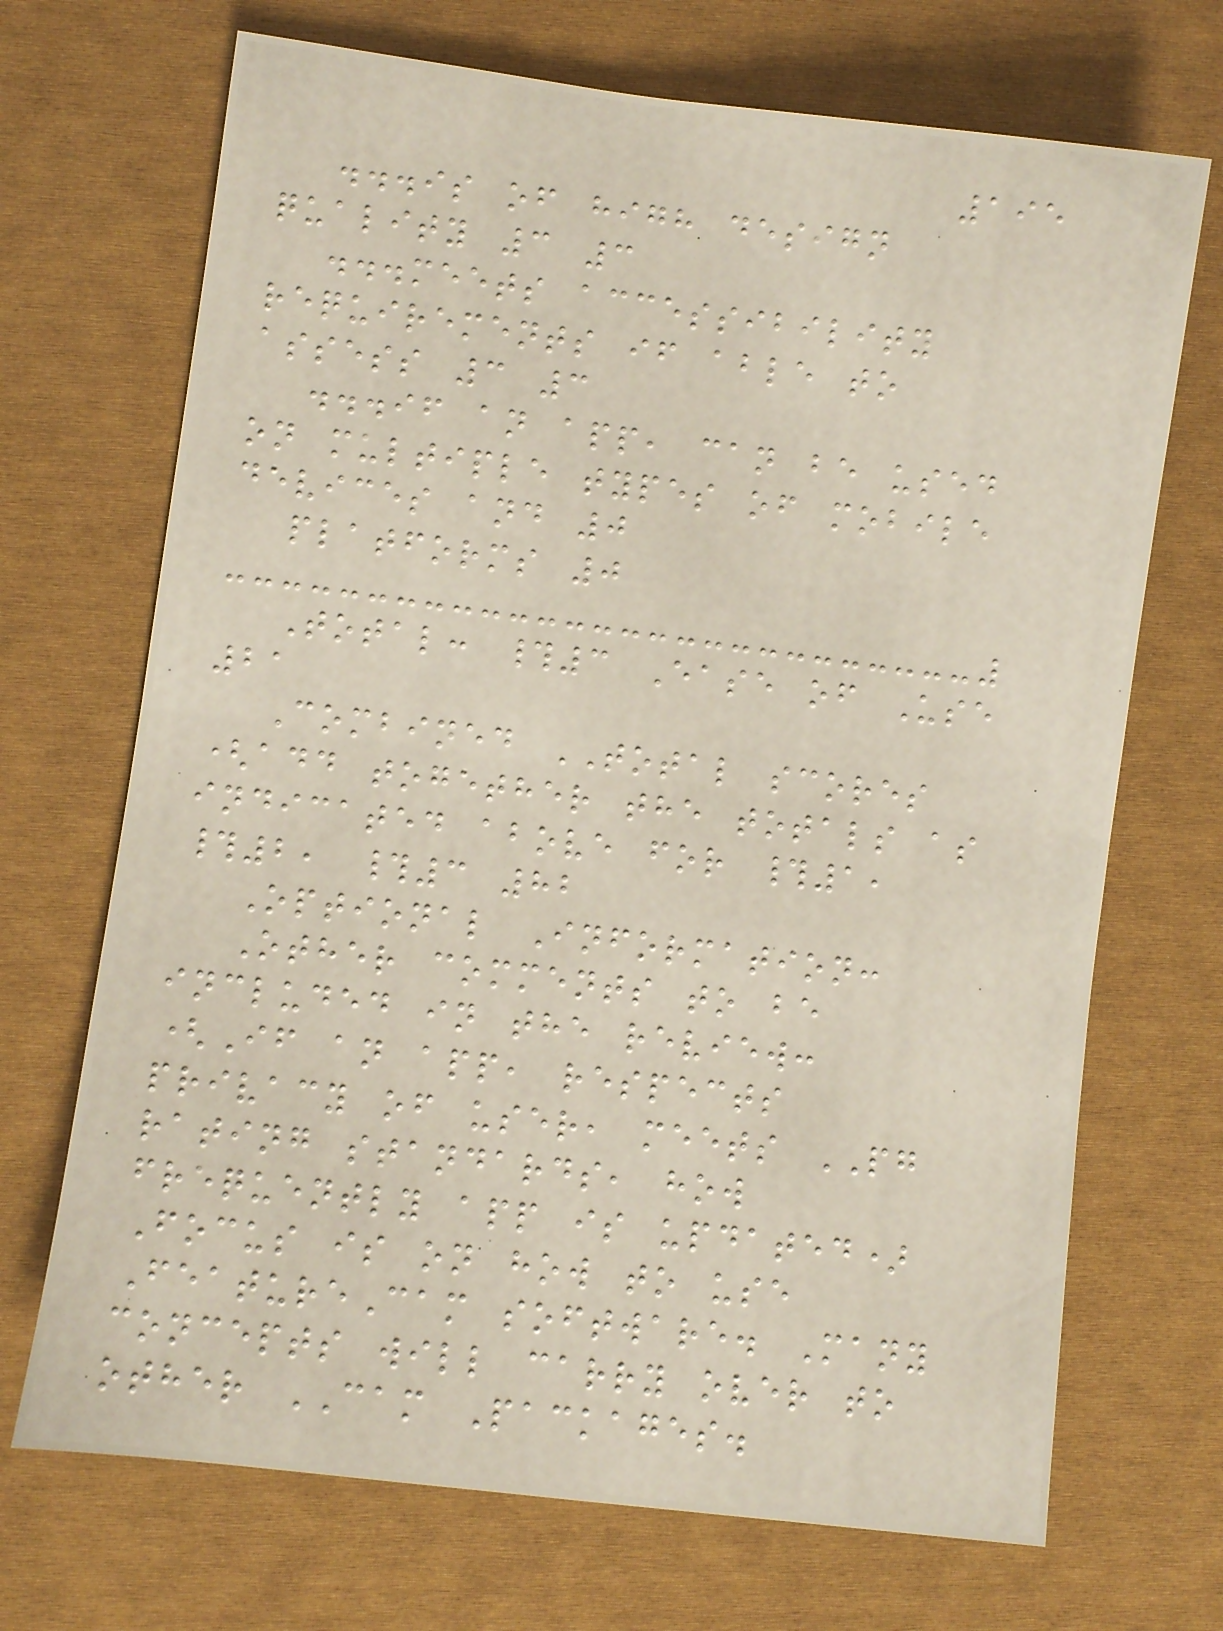195
...is of high design
quality 3 3
...meets accessibility
requirements if able to
assess 3 3
...if an app, can be used
on multiple types of mobile
devices and 0
platforms 0
Total: #3 Ease of Use
21
Combined TOTAL scores
(add together the totals as
indicated above for #1,
#2, #3 82
Optional Information:
Other comments to be
included in the review:
(If an app, respects
privacy of user, meets PG
rating standards, how
frequently app is updated)
Focus is on how to use
FeatureCam software. Many
concepts will carry over to
other CAM Packages.
